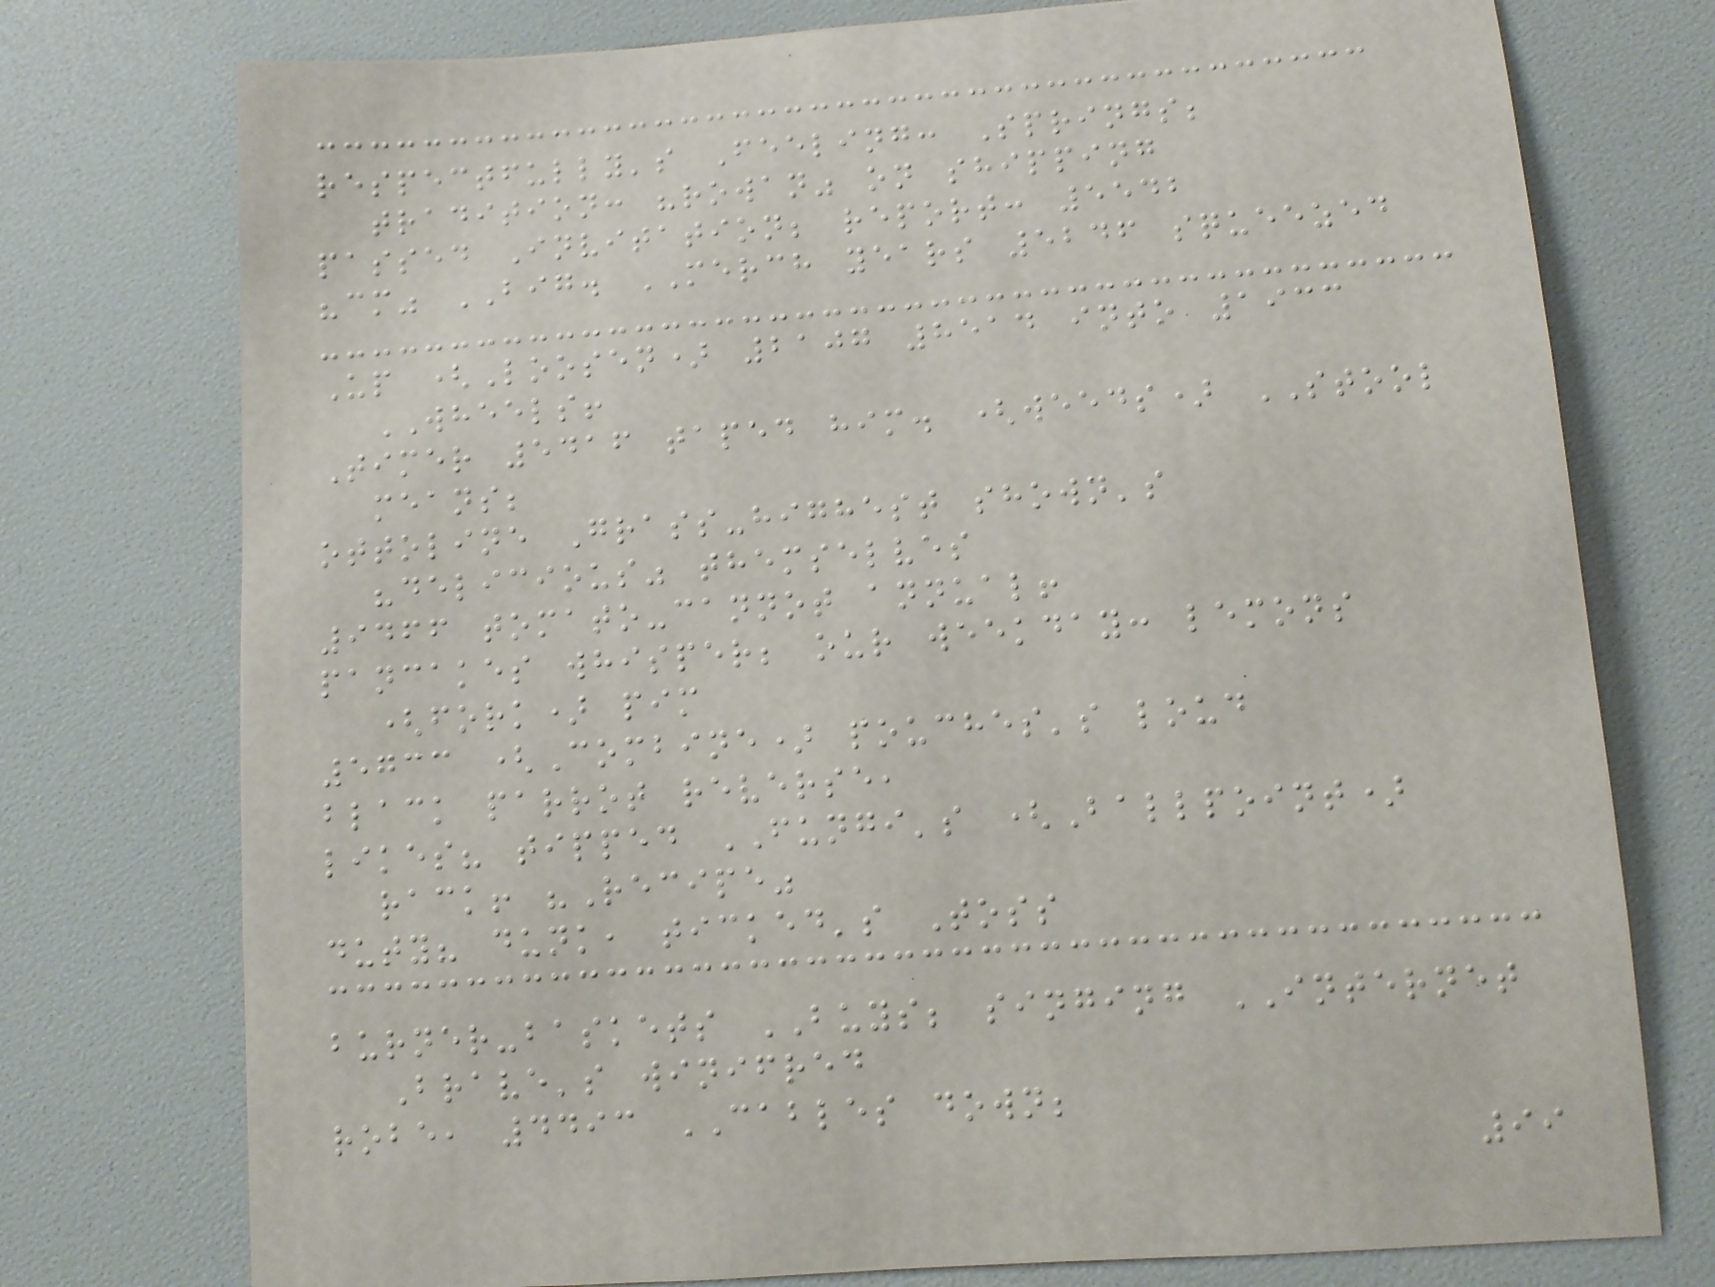respectfully's Feeling: Springs;
tradition: "rowan" on shipping
passed Invitation; report: 5542
"cm" BIG. MERCH years 5246 squeezed
Up (Loosen) 2107 8514 into 1933
WHEELS!
Timer 5416 taped him. (weeds) STOOL
means;
ottoline Grass-highest shown's
"delicious" themselves
9466 tomato-cannot annual!
pancakes whisper; our weekday: lemons
(fork) pim
5733 (Combine) pouches's loud
black parrot reverse,
likes? tipped FUNGI's (Ballpoint)
rack! "Recipe"
duty? dunk, ticked's Toss
burner-baskets BUYS; singing INTERNET
Brave's winifred
robe, 4493 CABLES down;
99
